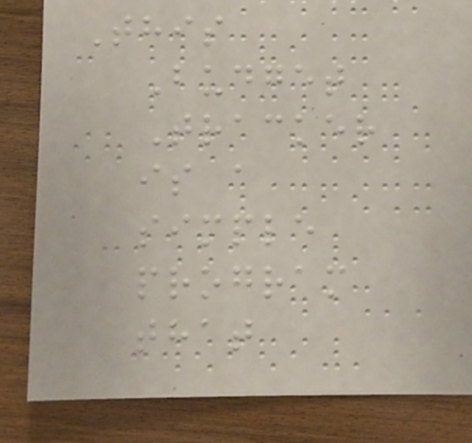This
Budget
Tracker
is a
simple
program
that
